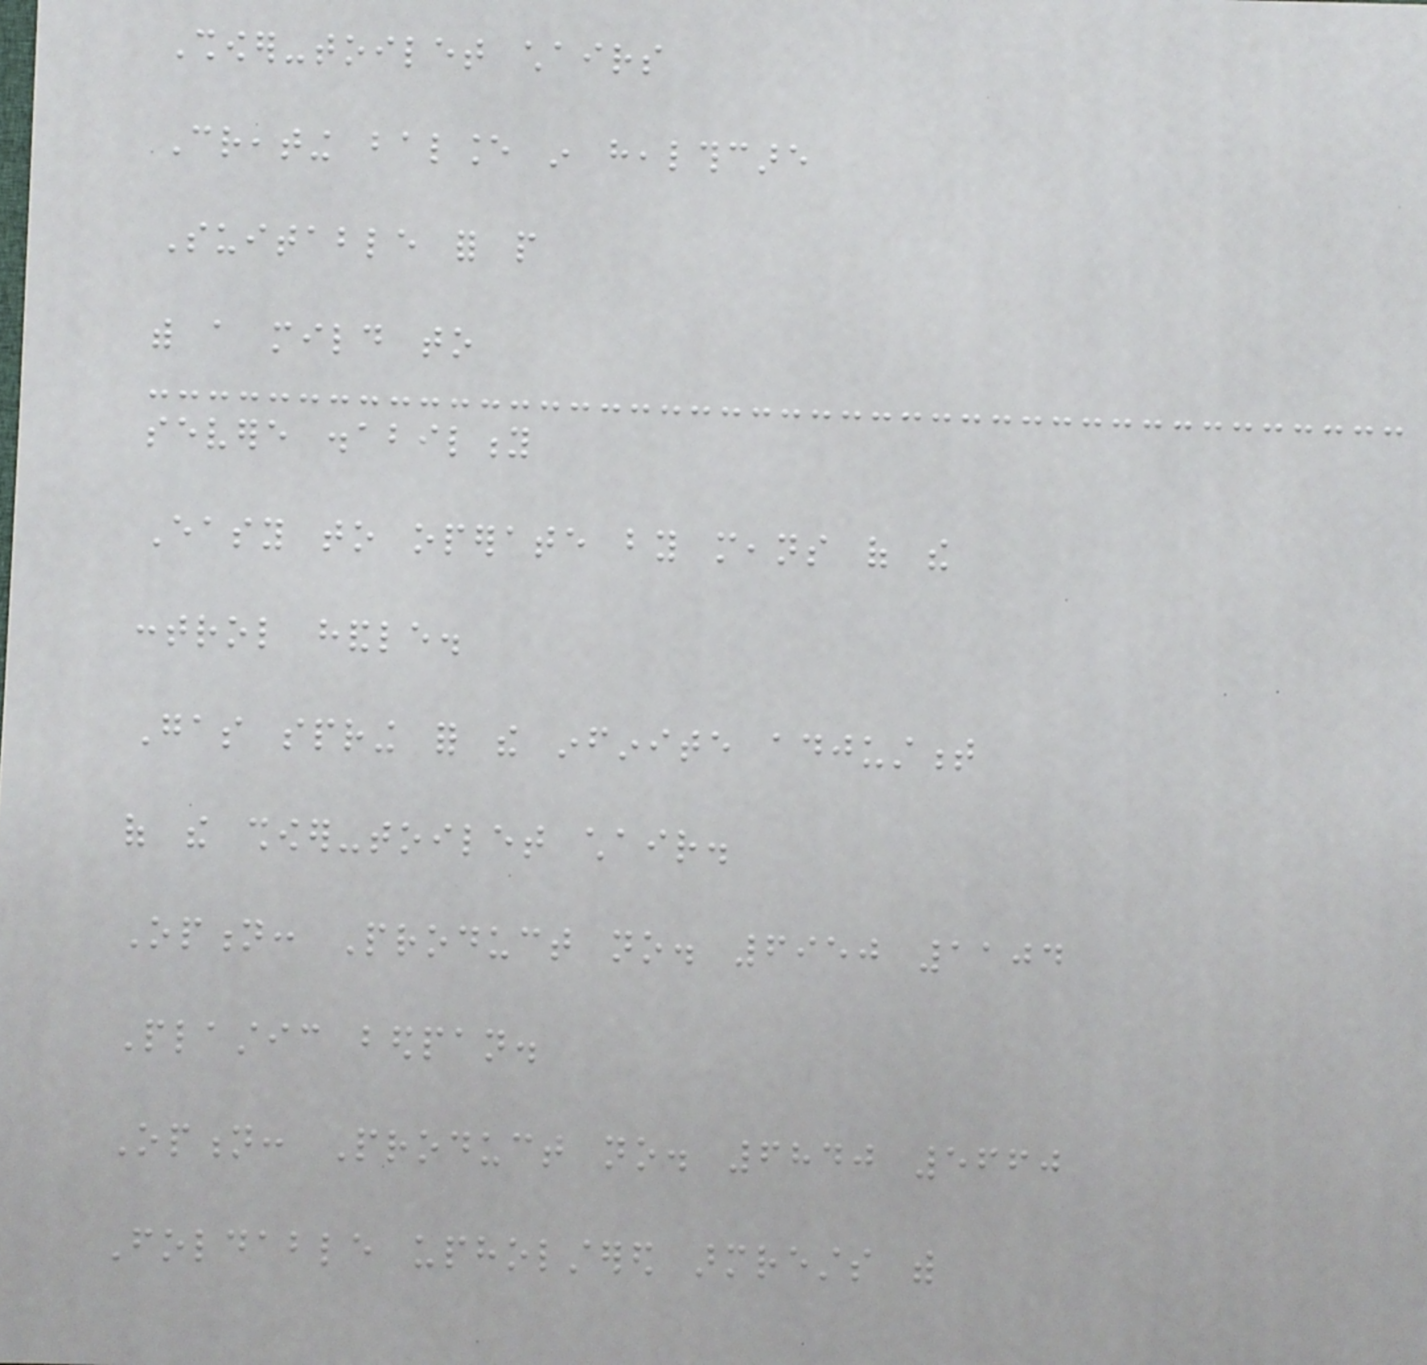Shower-toilet chairs
Creating balance in healthcare
Suitable for people
with a mild to
severe disability
Easy to operate by means of the
control handle.
Gas spring for the infinite adjustment
of the shower-toilet chair.
Option: Product no. 6950 1104
Plastic bedpan.
Option: Product no. 6840 5660
Foldable upholstered armrests with
